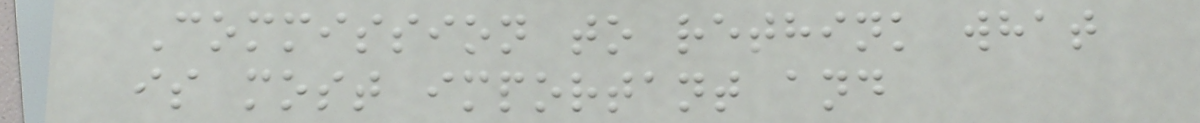Commission to rethink what
is most important and
